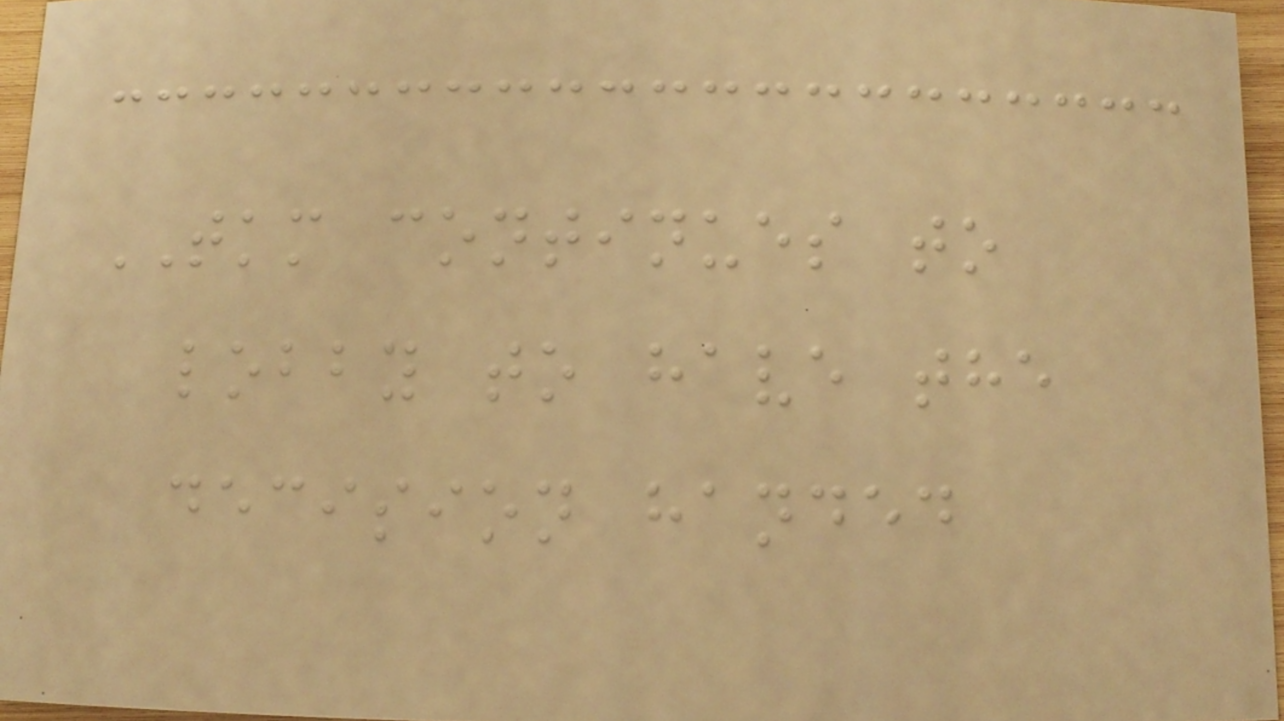TKM continues to
lobby to have the
decision handed
